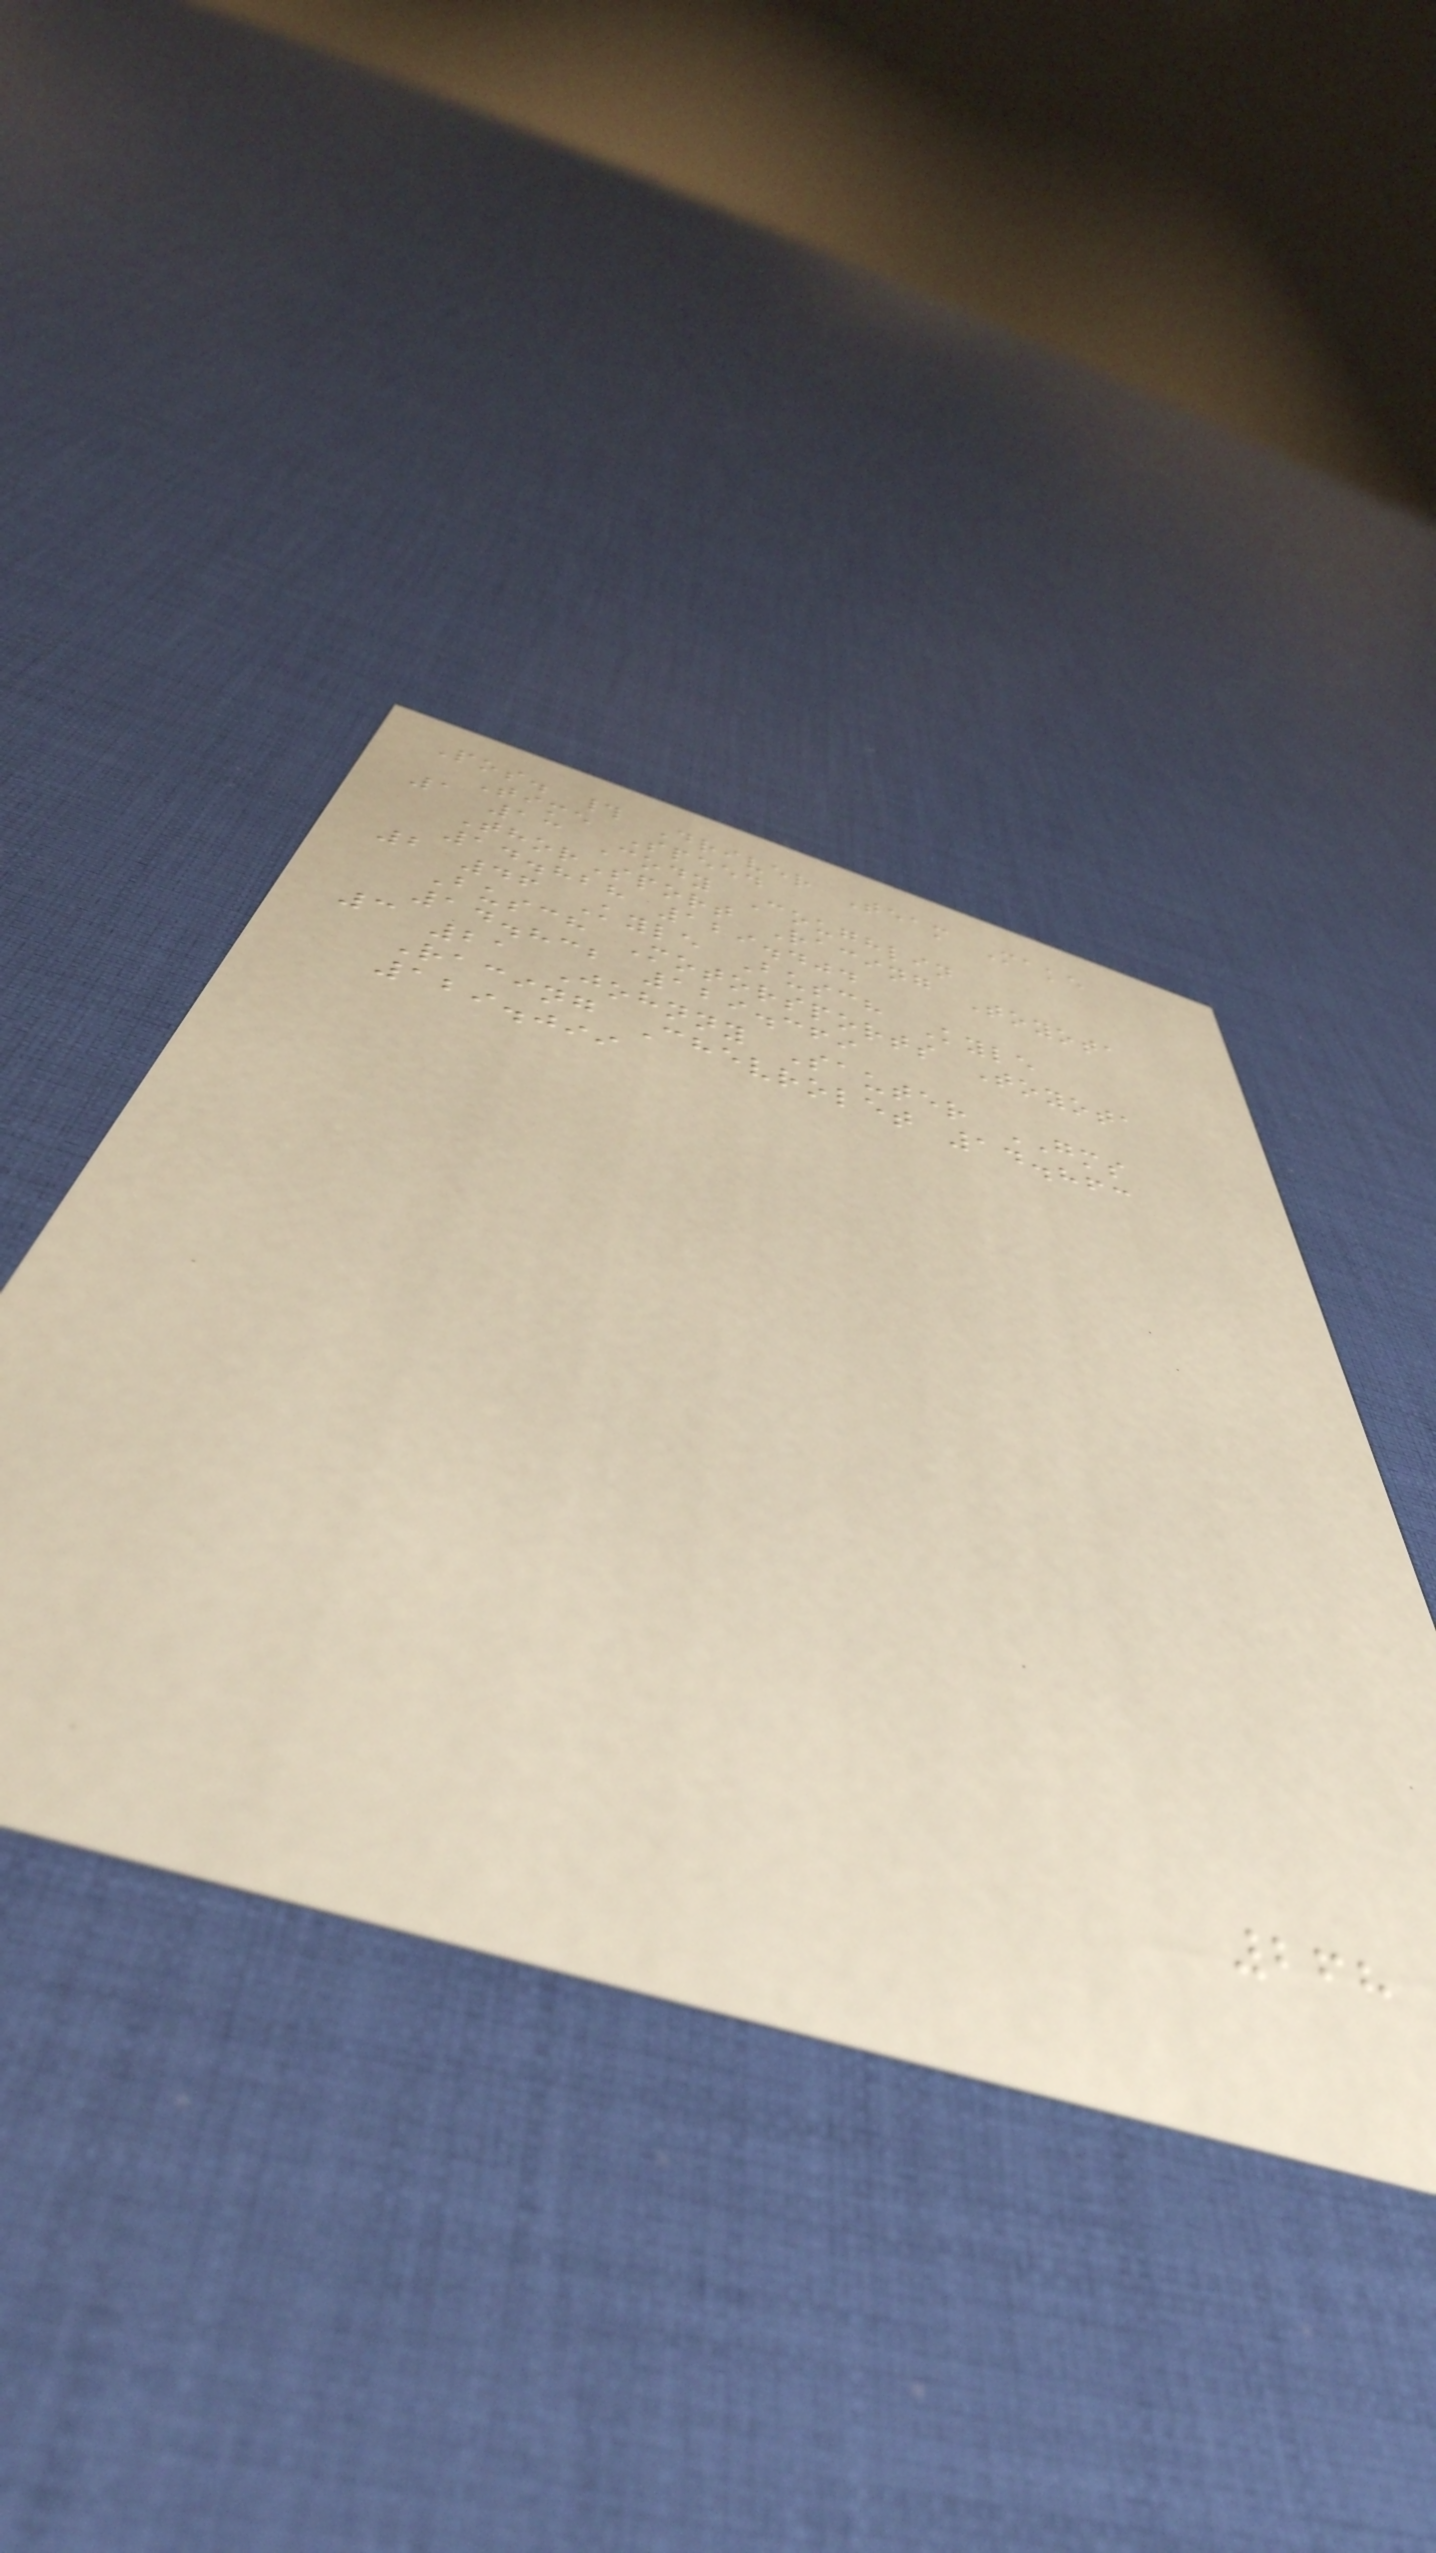Pos. # Driver Team Make
Time Speed
1 13 Cody Coughlin
ThorSport Racing Toyota
14.828 129.404
2 46 Kyle Busch Kyle
Busch Motorsports Toyota
14.832 129.369
3 21 Johnny Sauter GMS
Racing Chevrolet 14.863
129.099
268
